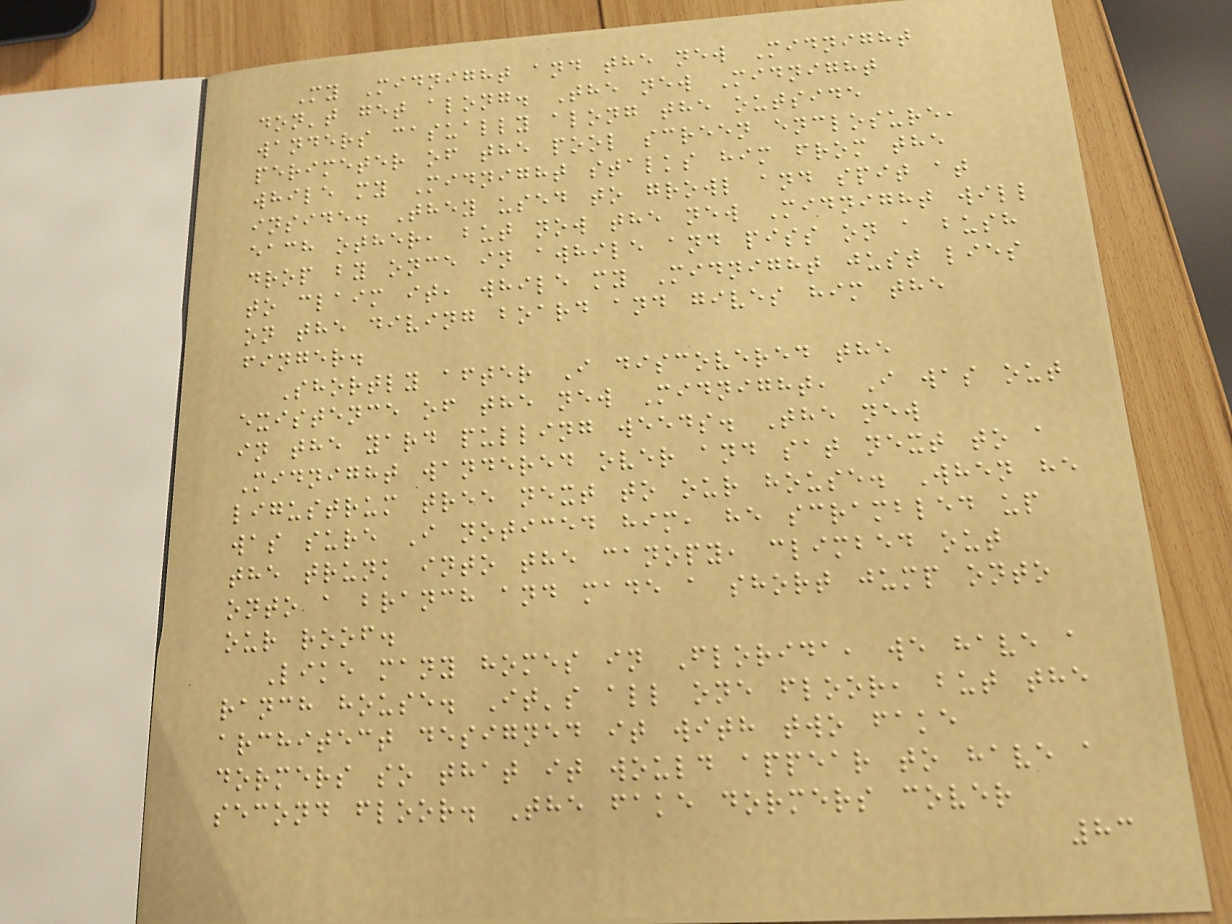My Midnight and the new Midnight
don't get along. The new Midnight
wanders casually along the outside
perimeter of the pool screen enclosure,
while my Midnight stalks him from the
inside. They used to growl and spit at
each other, but now the new Midnight will
drop by once in awhile and piss on a bush
to claim it, while my Midnight just lies
on the diving board and gives him the
finger.
Shortly after I discovered the
existence of the new Midnight, I was out
in the yard pulling weeds. The new
Midnight wandered over and sat next to a
ligustrum tree next to our house. When he
was sure I noticed him, he scrambled up
the trunk into the canopy, climbed out
onto a branch and made a short jump onto
our roof.
Like many homes in Florida, we have a
ranch house. It's all one floor, but the
architect designed it with two fake
dormers so that it would appear to have a
second floor. The fake dormers cover
83
